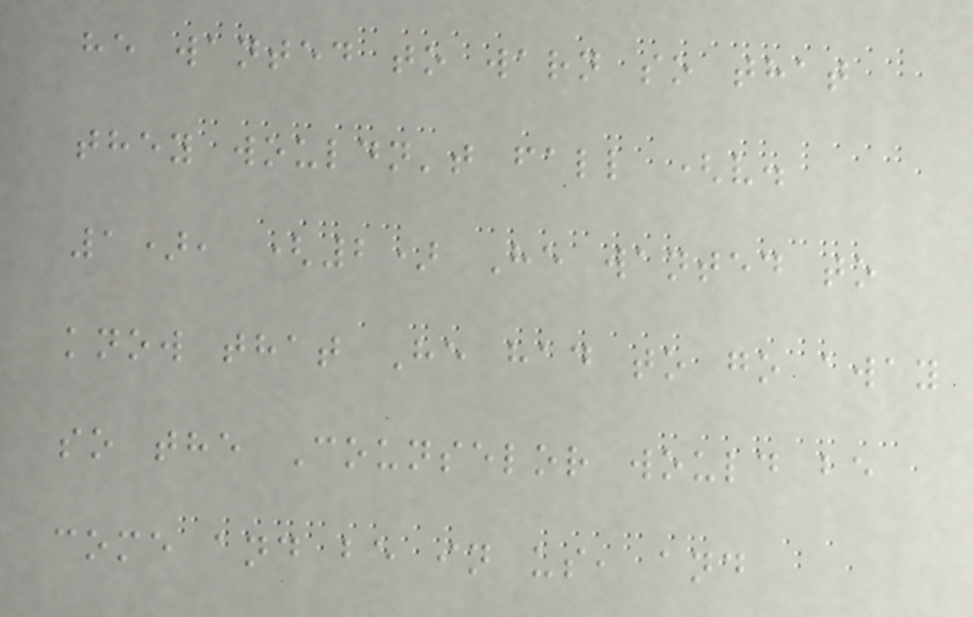he wanted to warn so that
they wouldn't fall (v.
1), (2) He wanted to
know that He had to go away
so the Counselor would be
come and be in us, and
